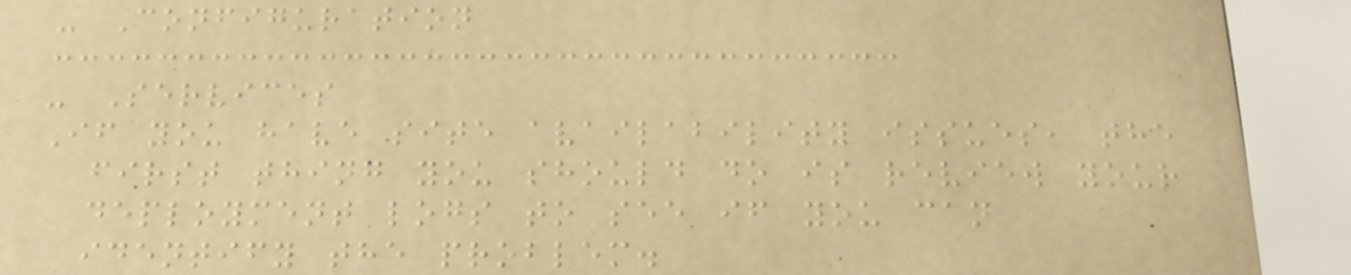- Configuration
- Services
If you have site availability issues, the
first thing you should do is review your
deployment logs to see if you can
identify the problem.
